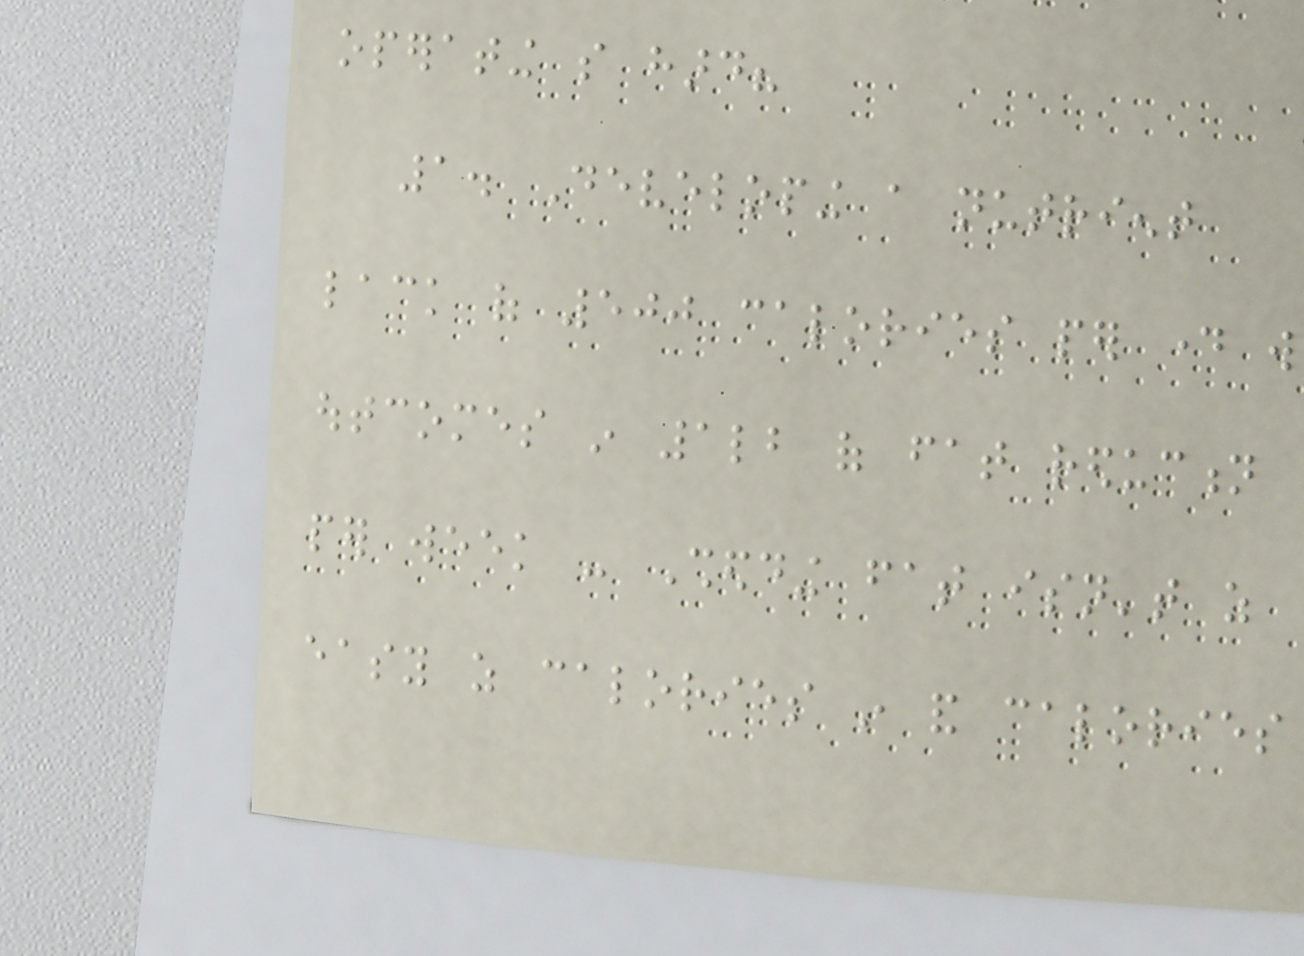operating so hard?
1. Developing a nutrient
lack of 500 calories per day will
outcomes in 1lb of fat reduction
per week - Shedding fat isn't as
easy as calories in and calories
